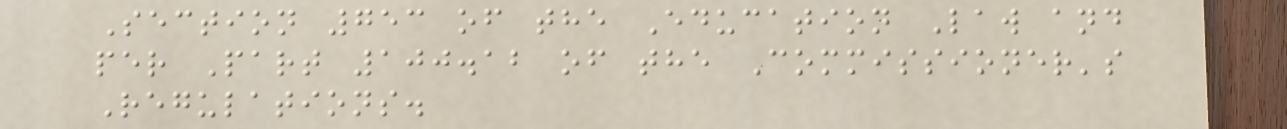Section 753 of the Education Law and
per Part 100.12 of the Commissioner's
Regulations.
